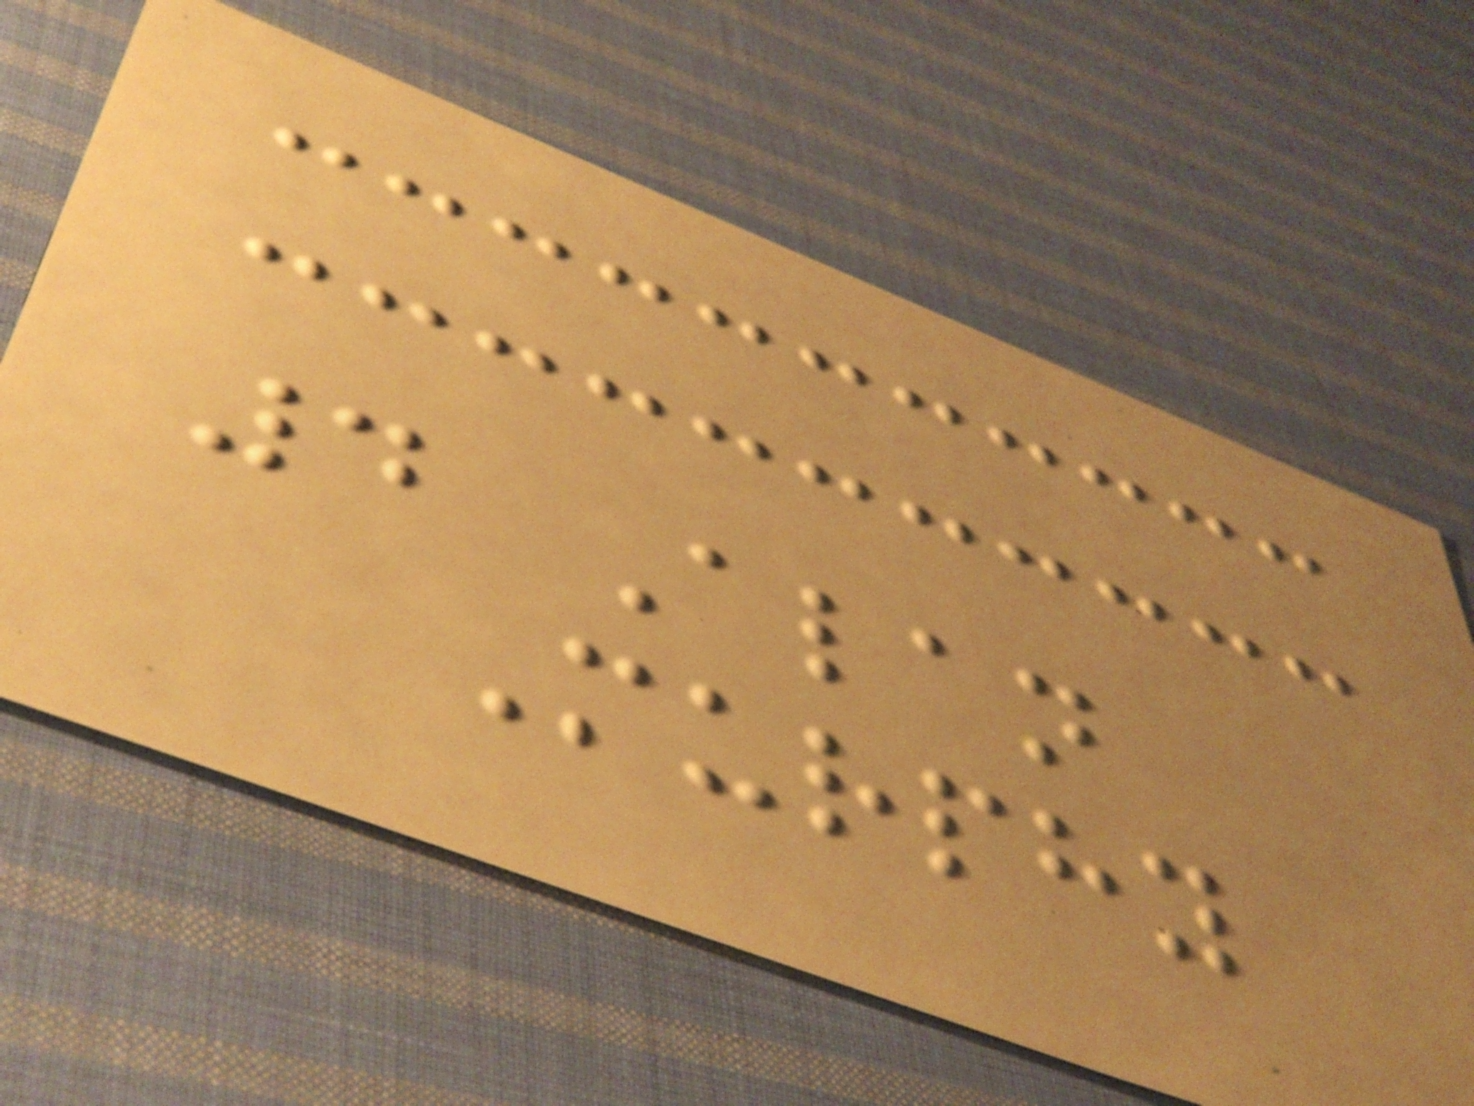4 Alan
Murphy
